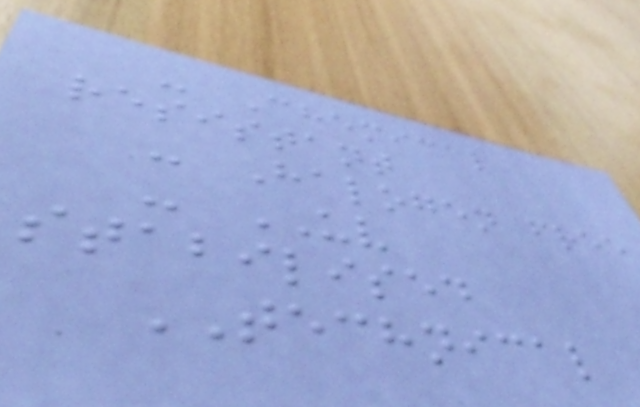- Chemical
resistant
- Halogen free
- UV
stabilised
TECHNICAL
